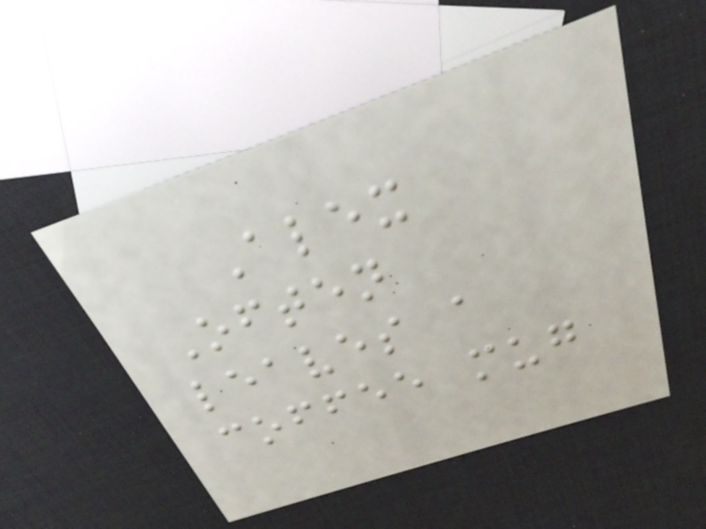Alex
Often
leaves a
coffee mug
